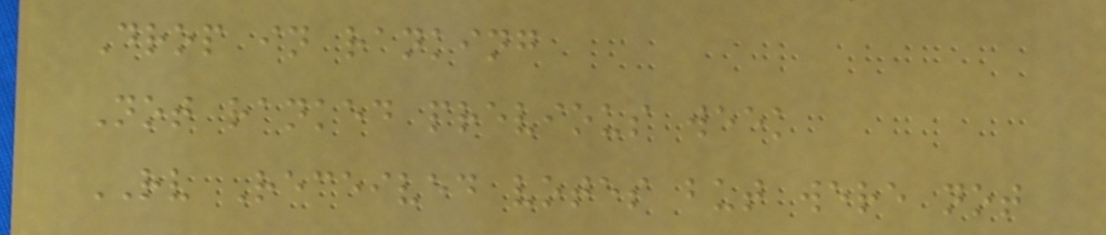Drop in ranking
Not ranked previous week
RV Received votes but were not
